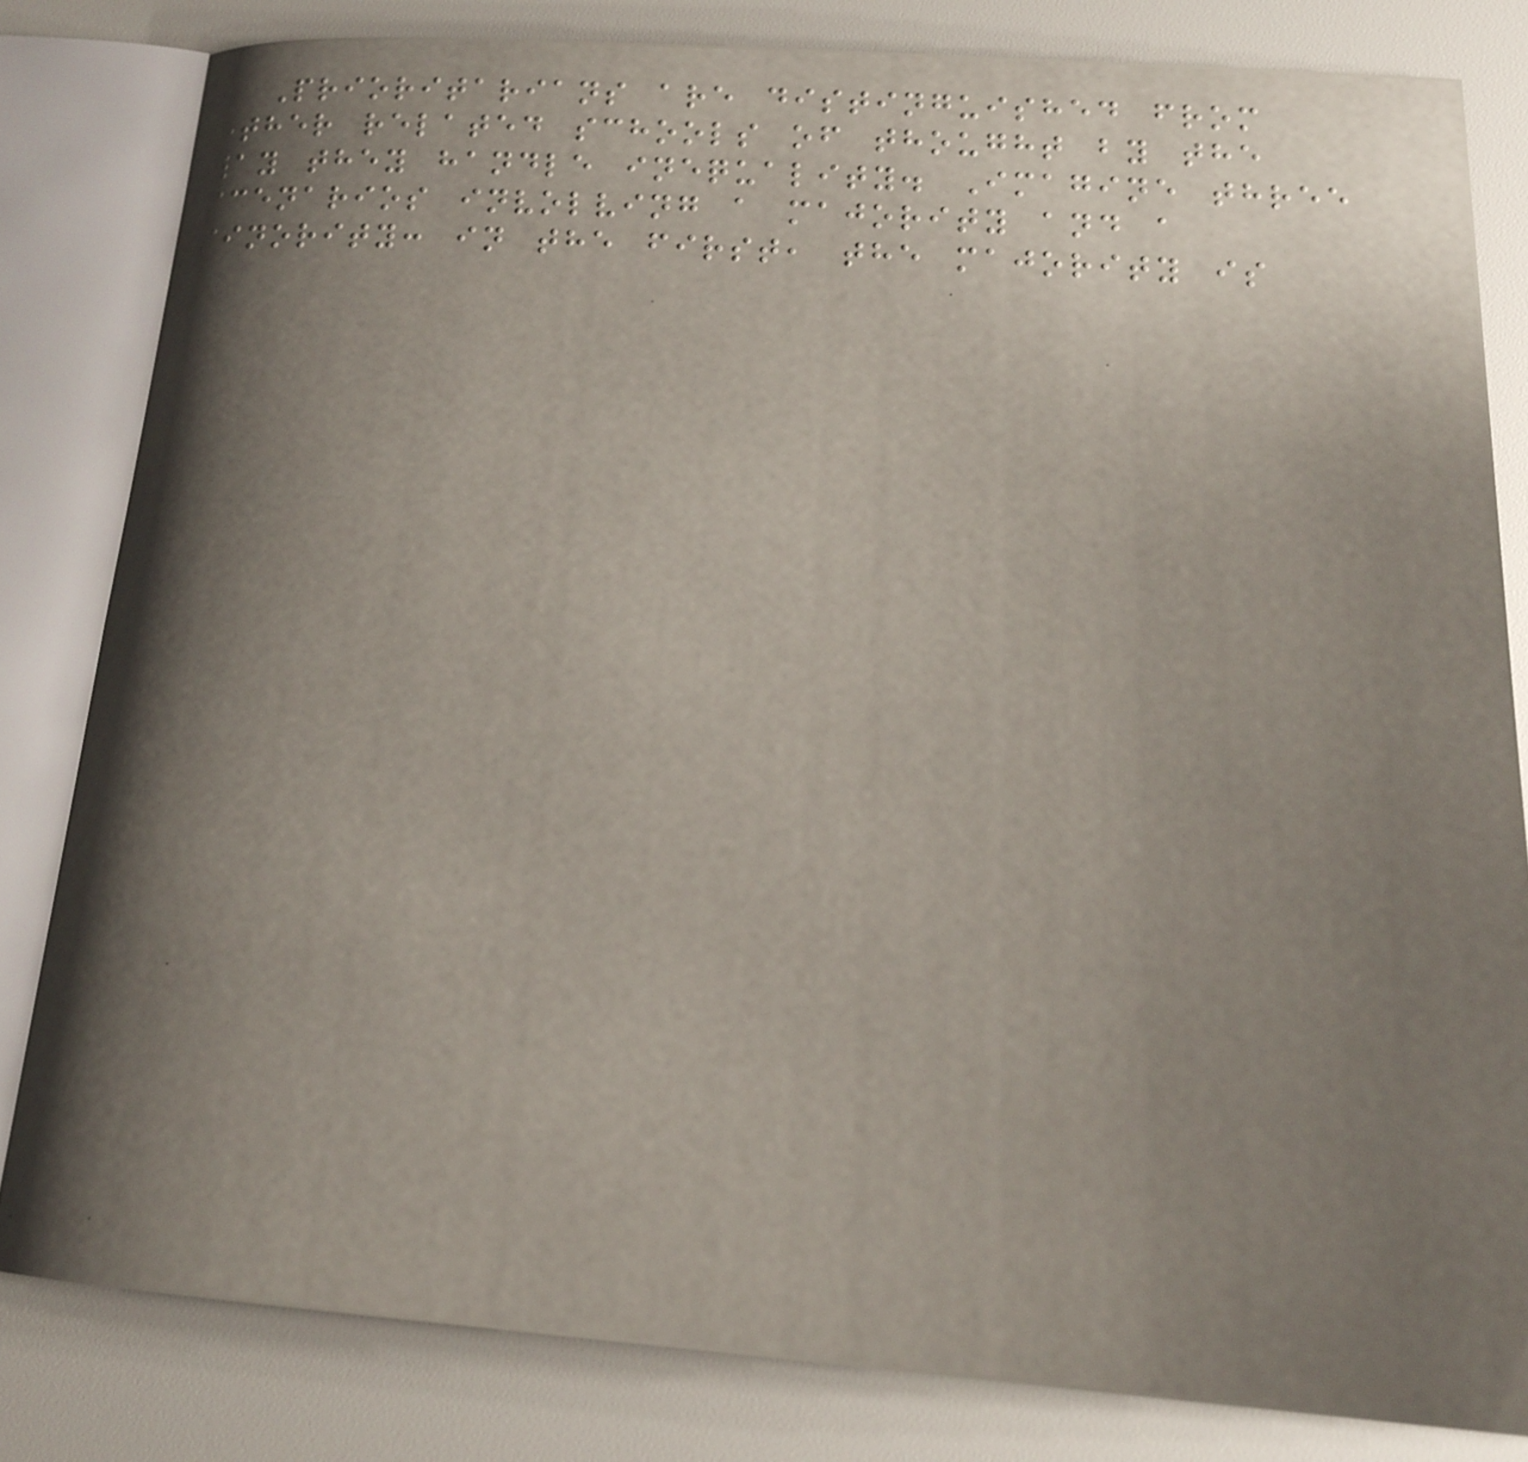Prioritarians are distinguished from
other related schools of thought by the
way they handle inequality. Imagine three
scenarios involving a majority and a
minority: in the first, the majority is
